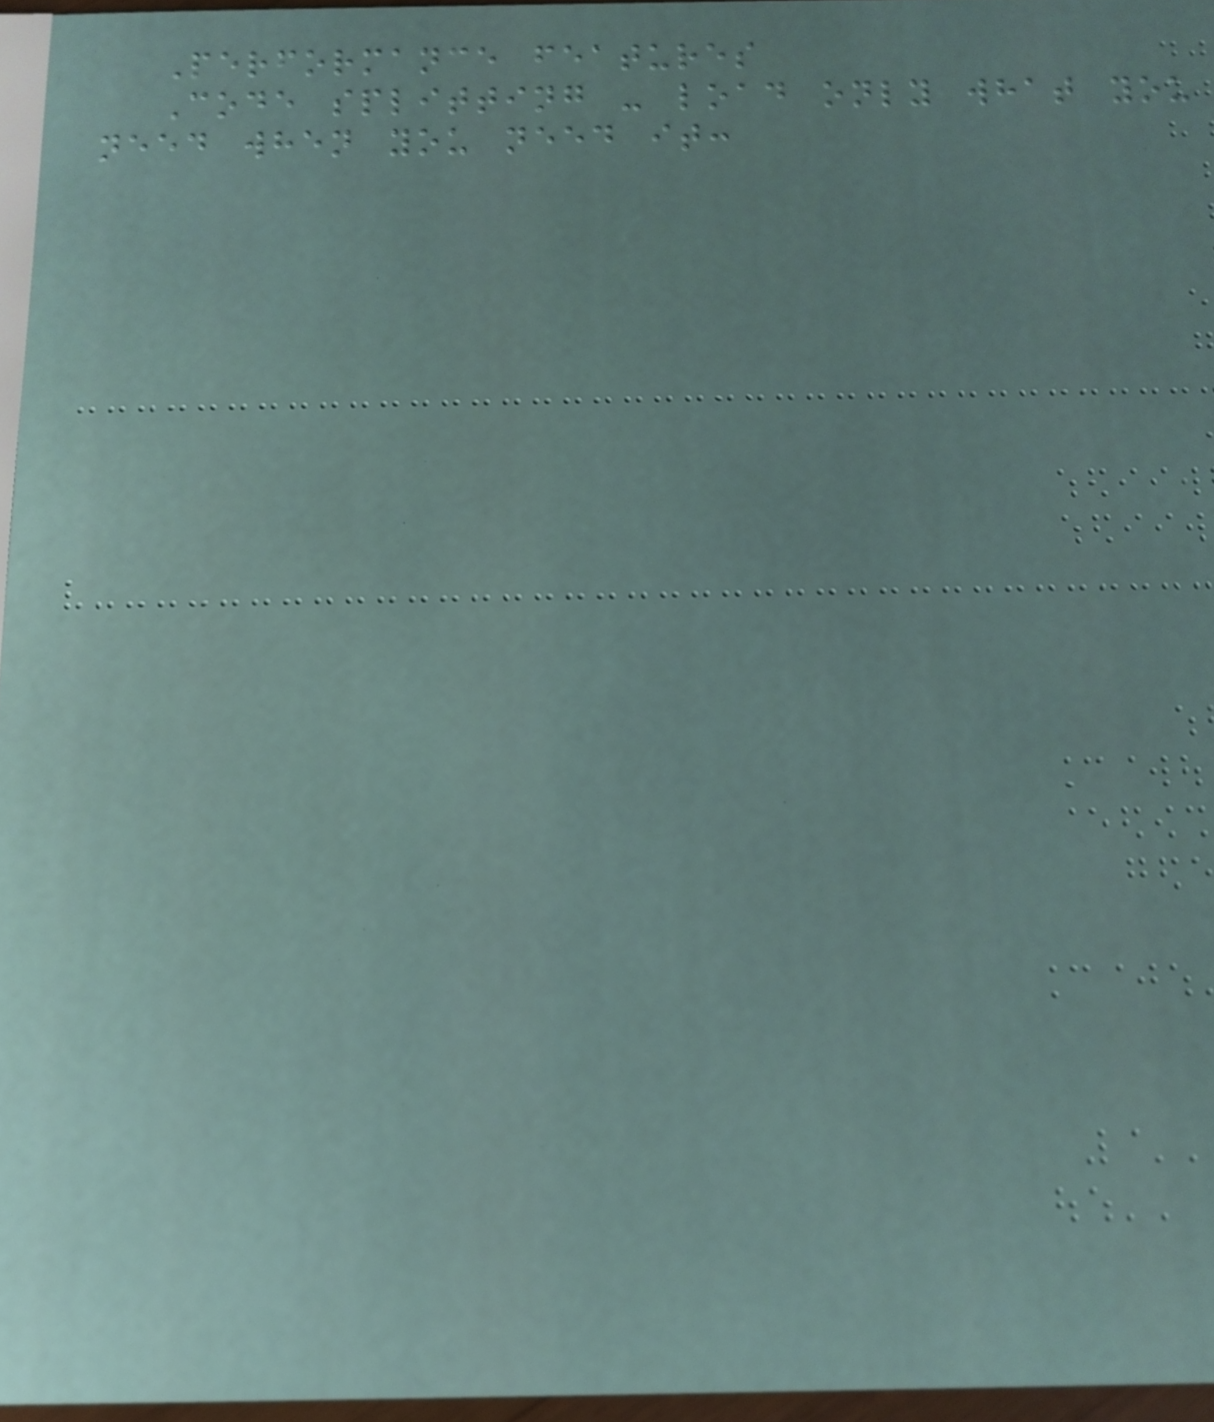Performance features
Code splitting - load only what you
need when you need it:
